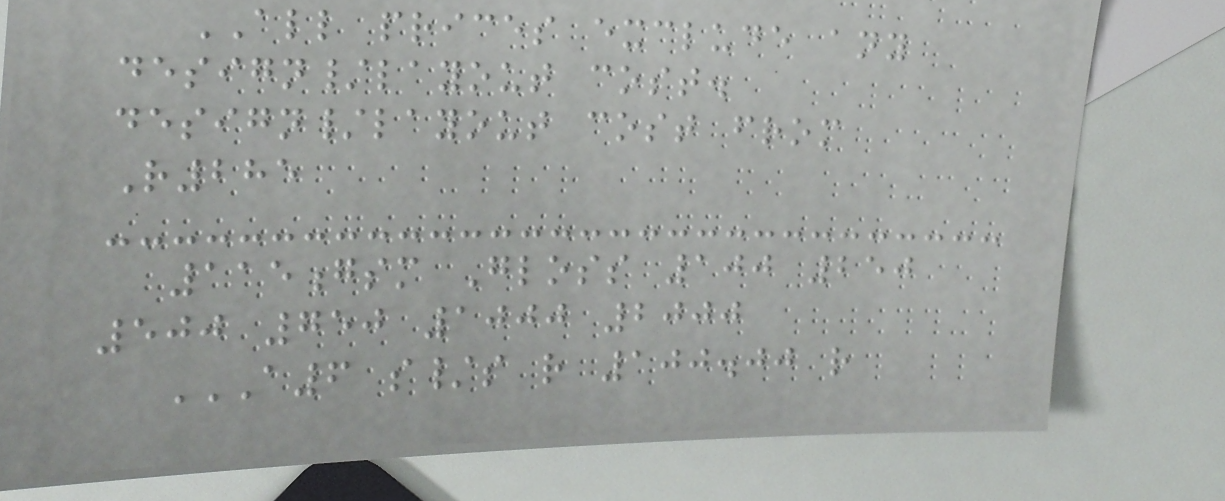ALL prices exclude any
design/layout cost.
design/layout cost from
R285
115gsm Gloss 100 250
500 750 1000 2000
A6 S/S R 100.00 R
